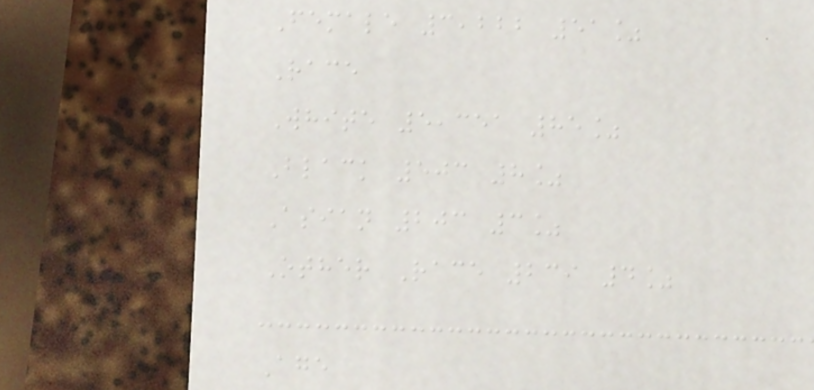Female 3,222 51%
Race
White 5,351 85%
Black 503 8%
Asian 203 3%
Other Race 239 4%
Age
